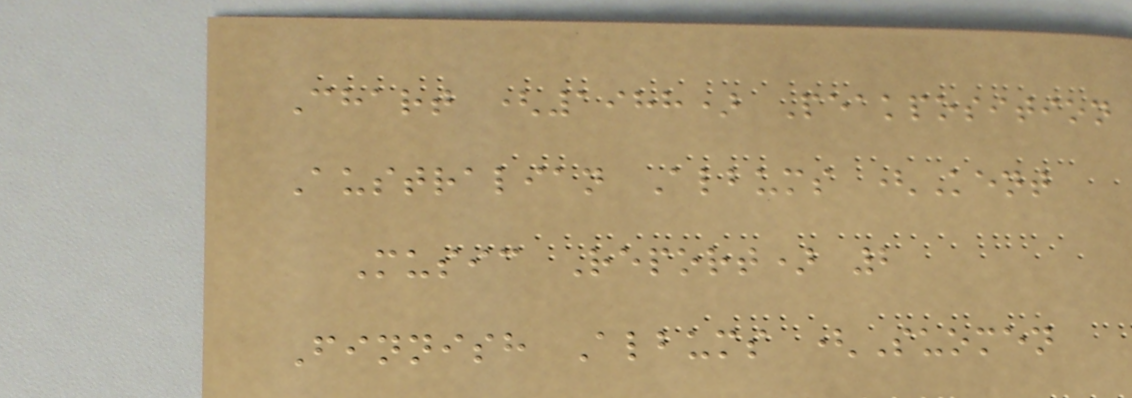Chart (1988) Peakposition
Australian Albums (Kent
Music Report) 2
Finnish Albums (Suomen
